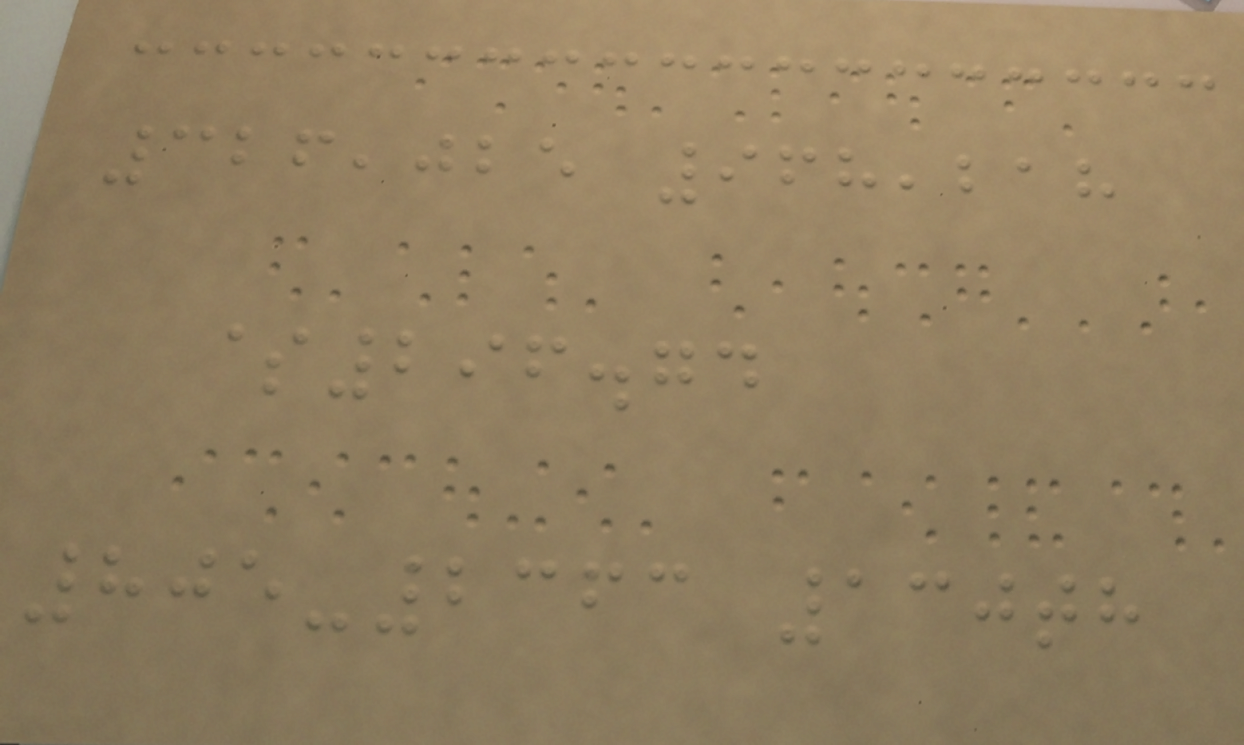326,025 968,218
$296.74
805-2363 130th
